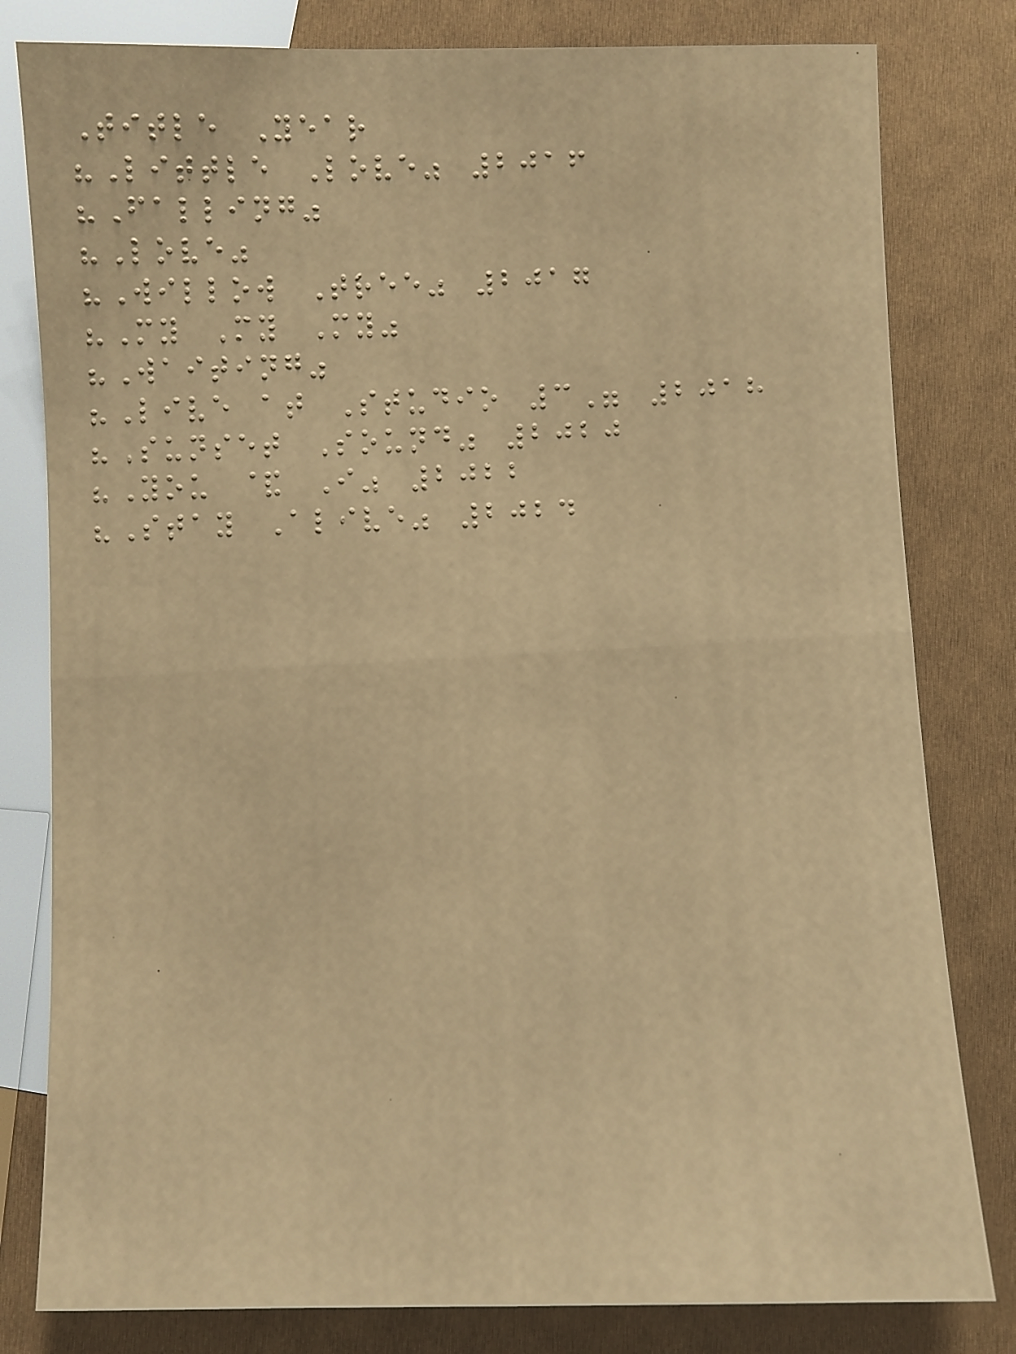Title Year
"Little Love" 2016
"Falling"
"Love"
"Willow Tree" 2017
"My My My"
"Waiting"
"Live at Studio 3" 2018
"Sunset Sound" 2020
"You & I" 2022
"Stay Alive" 2024
